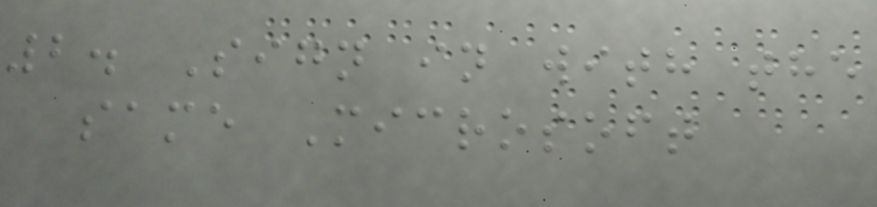2. Sign in with the
same Microsoft
